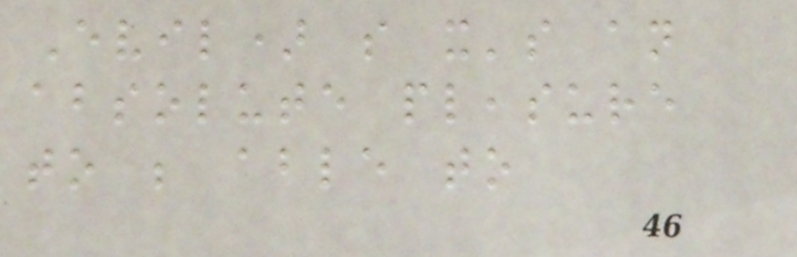Evil) so it's an
absolute pleasure
to be able to
